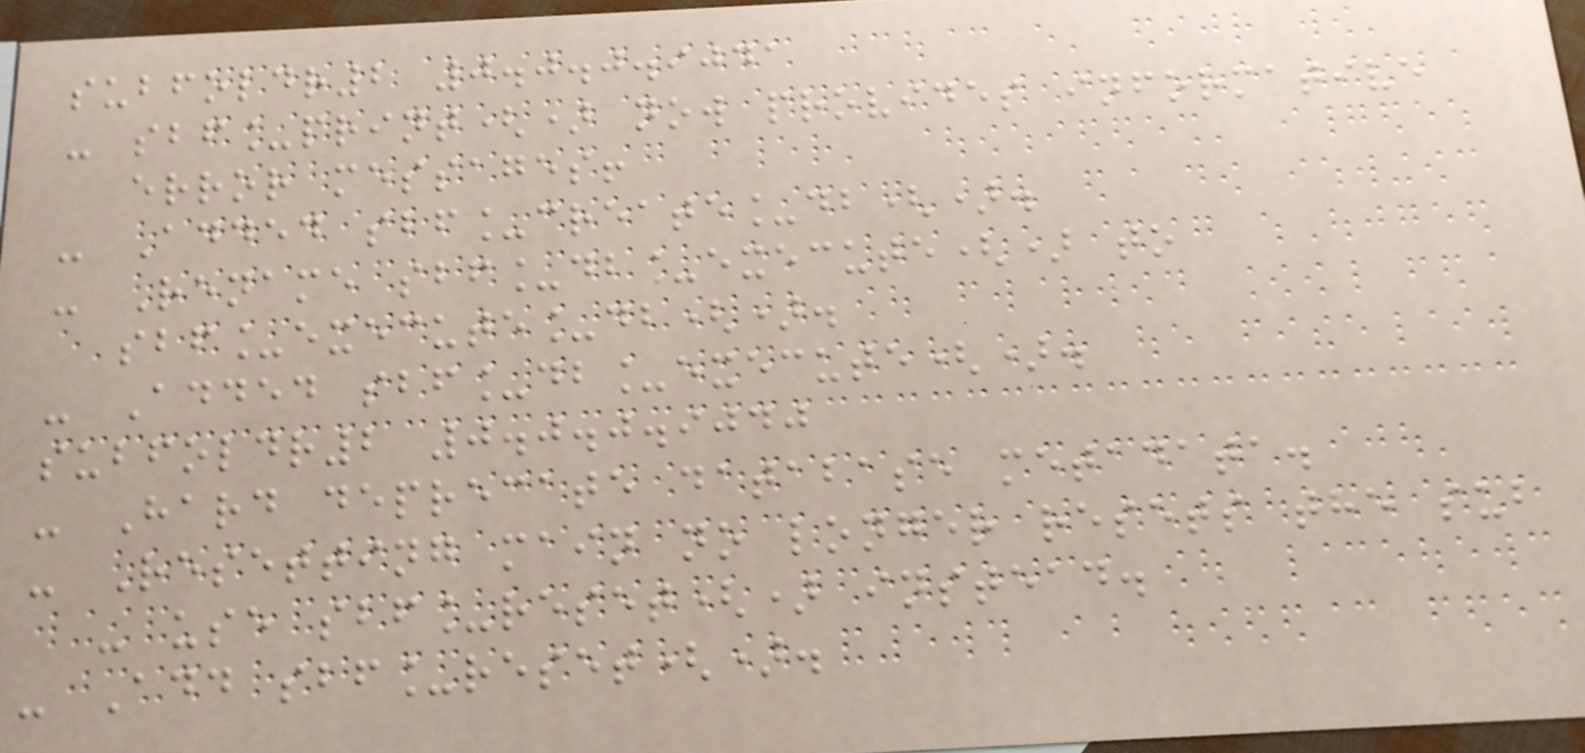subfoldr2 0.0.0.9041
- sbf_print() now provides informative
error messages!
- Added sbf_create_db().
- Rename sbf_db_execute() to
sbf_execute_db().
- Added sbf_db_execute().
subfoldr2 0.0.0.9040
- Hard deprecate database metadata.
- Resetting main no longer resets the sub
- use sbf_reset() instead.
- Add sbf_reset().
